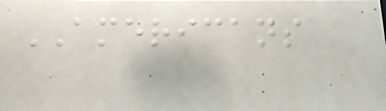AMERICANS
